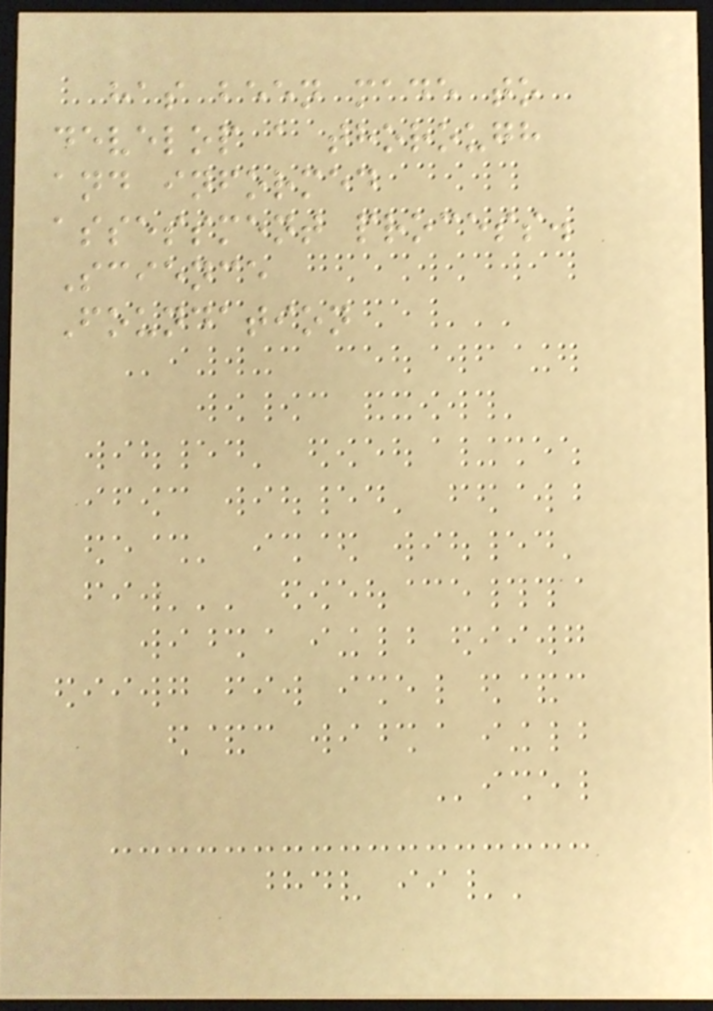has been made to
develop a thorough
and informed
assessment process.
Science
Foundation
